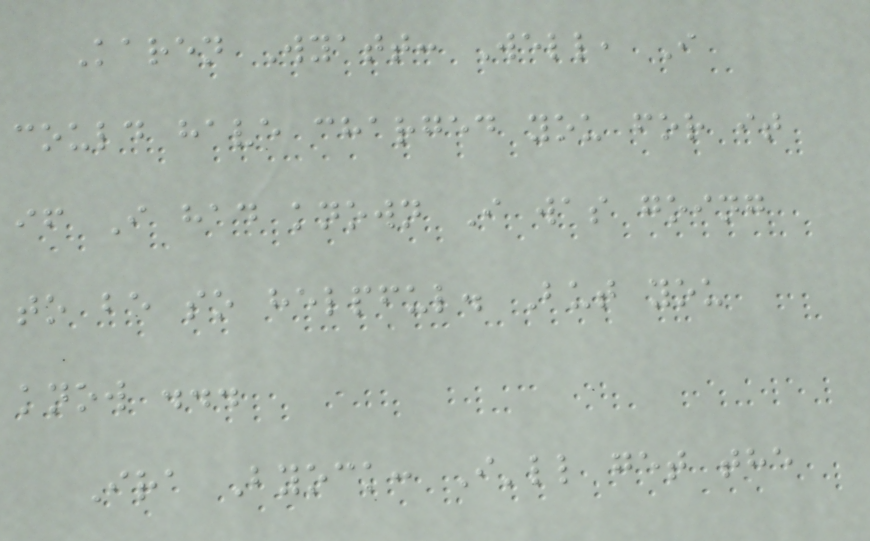Karen Wyatt: Well, I
could have charged you for it
if I had known I was going
to be so helpful. But you
know ...
Ira Byock: I'll get the
